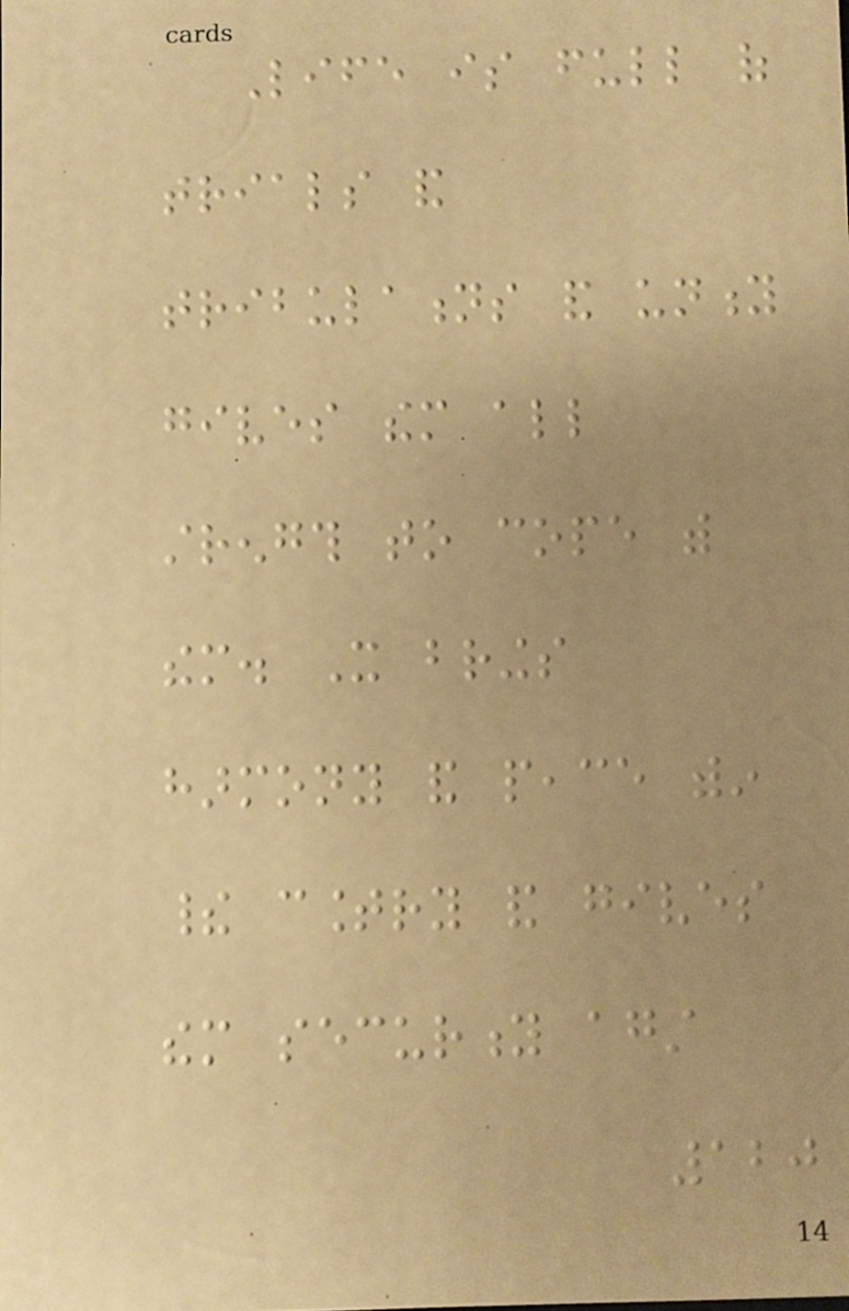Life is full of
trials and
tribulations and unity
gives them all
strength to cope with
them. It brings
harmony and peace within
their country and gives
them security against
120
